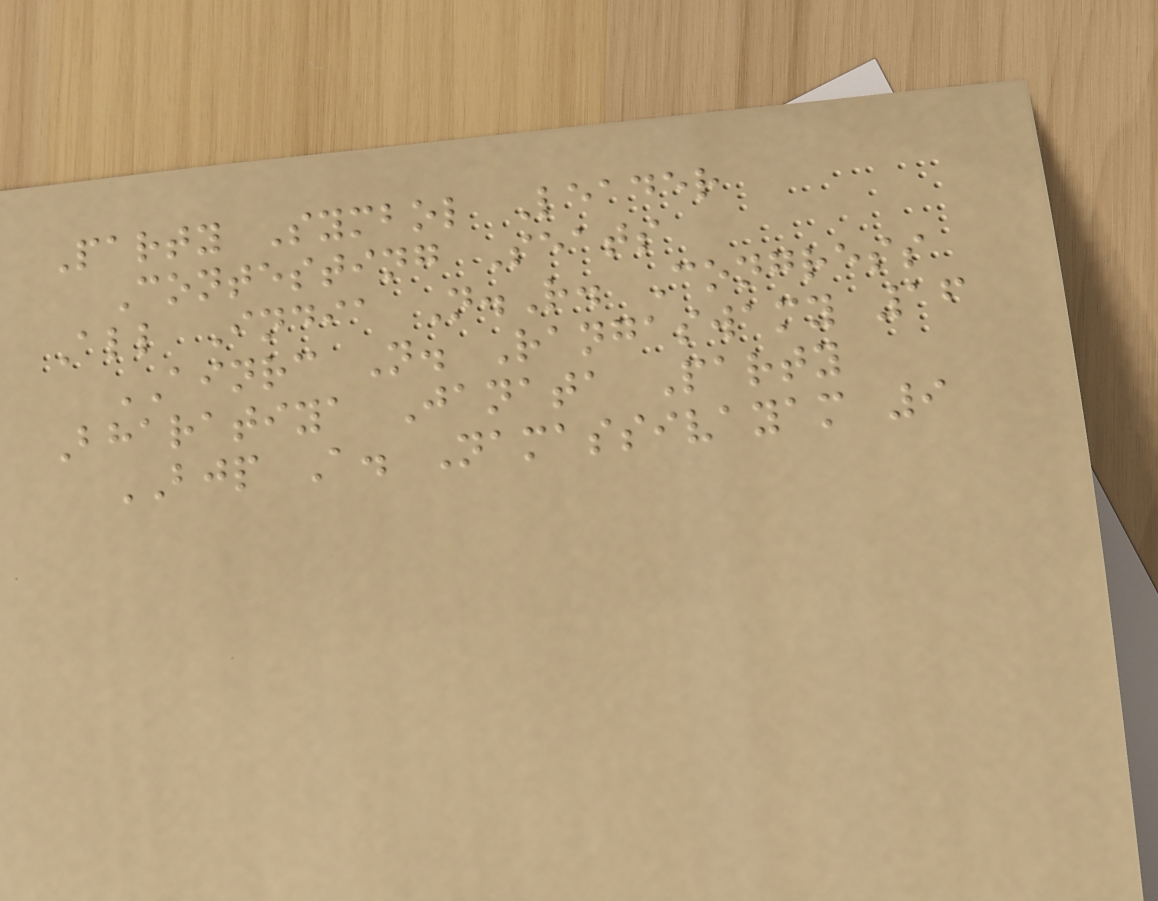Party Symbol Leader
Contesting Seats
All India N.R. Congress
AINRC N. Rangaswamy 16
Bharatiya Janata Party
BJP A. Namassivayam 9
